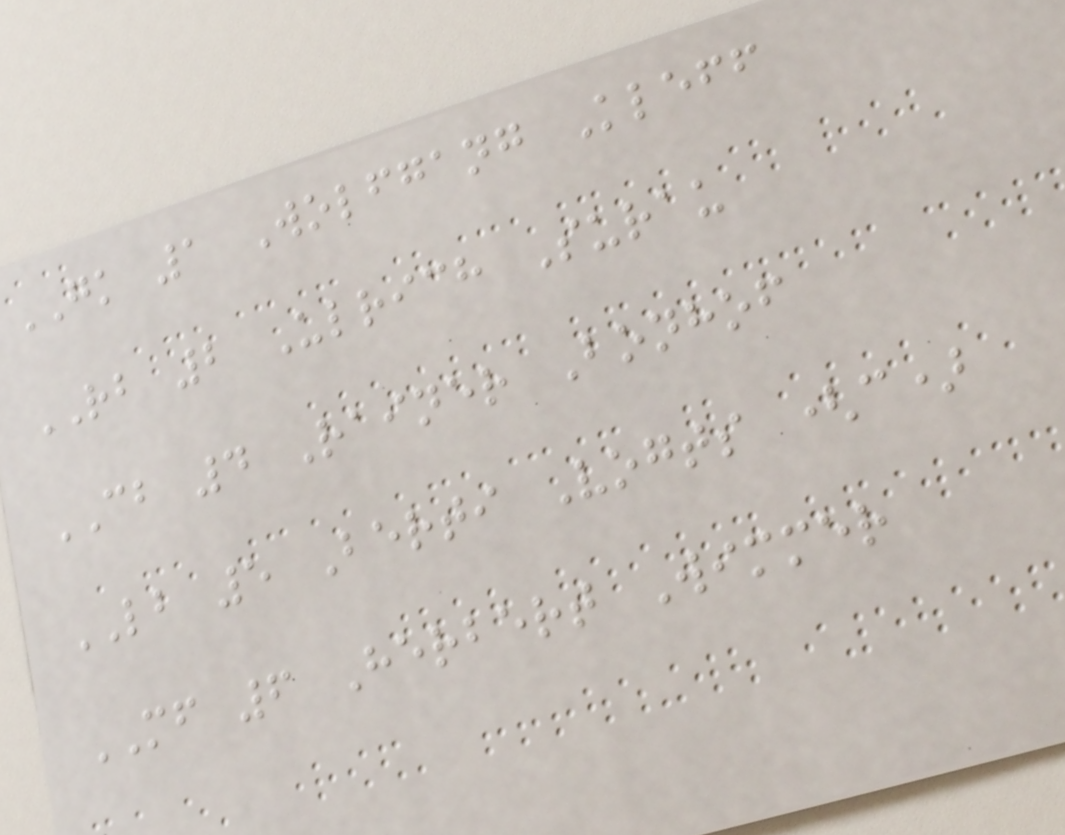GK 1 Wolfgang Kleff
RB 2 Ulrich Surau
CB 4 Rainer Bonhof
LB 5 Berti Vogts (c)
MF 6 Herbert Wimmer
